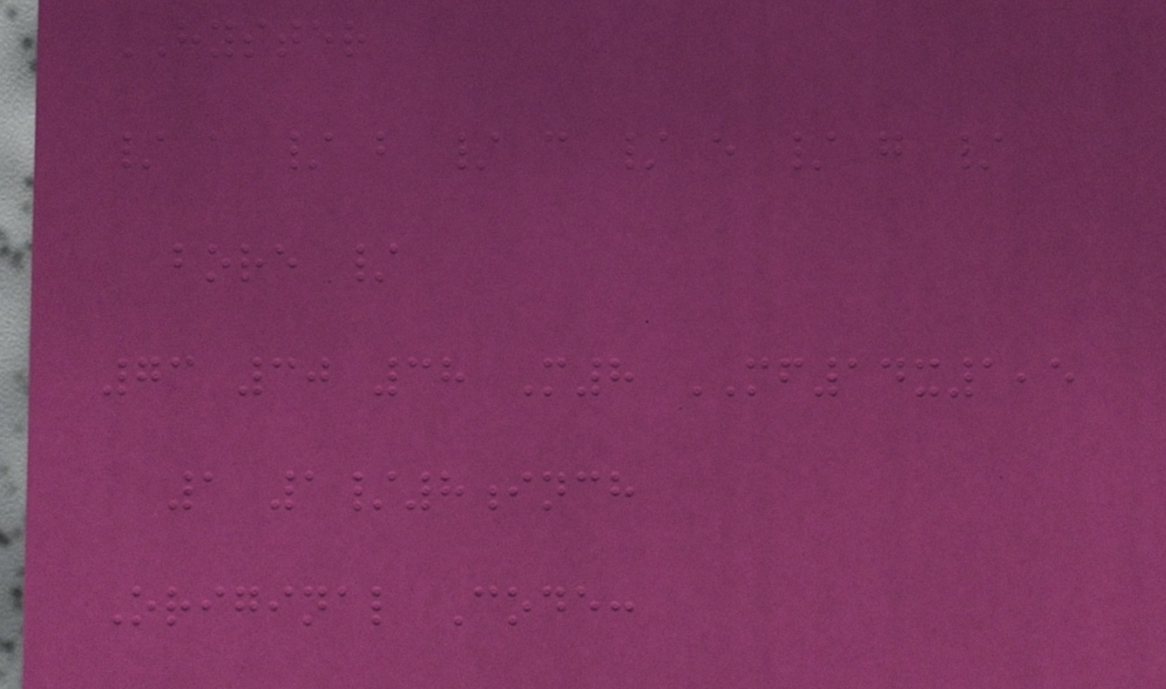HYSTER
/ a / b / c / e / g /
bore /
73 30 38 M8 MF14x1,5
1 1/8inch
Original Code:
